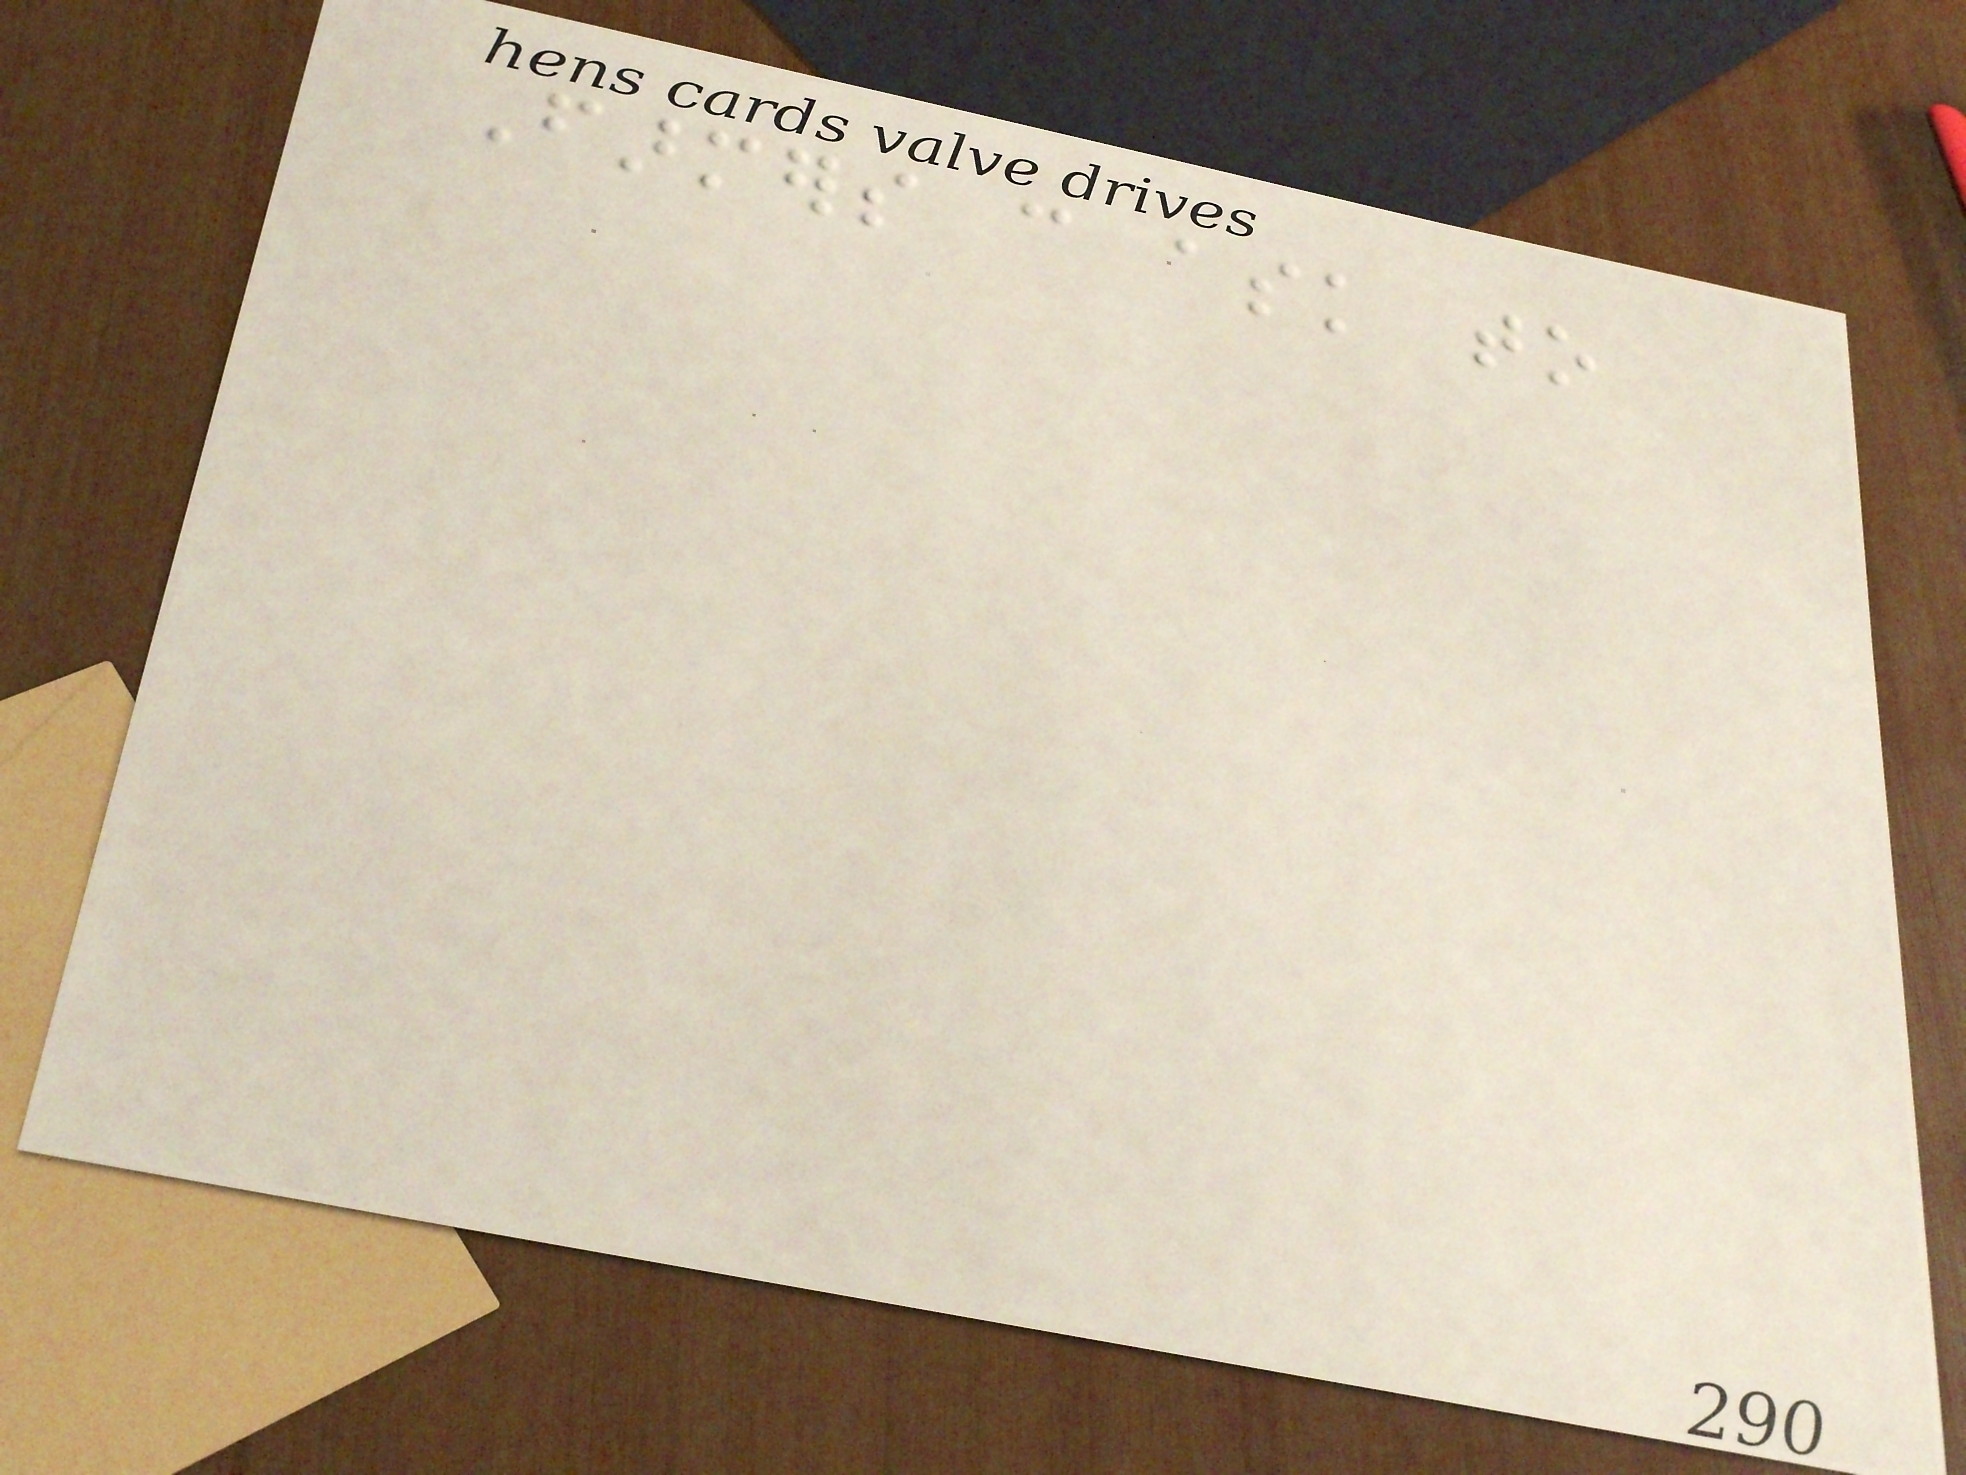Farmers can ask to
